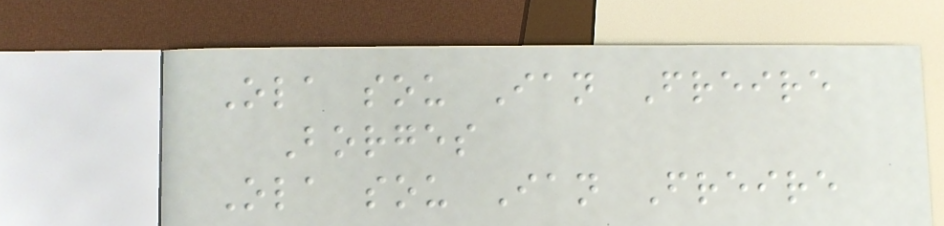Ola sou Ian Freire
Borges
Ola sou Ian Freire
